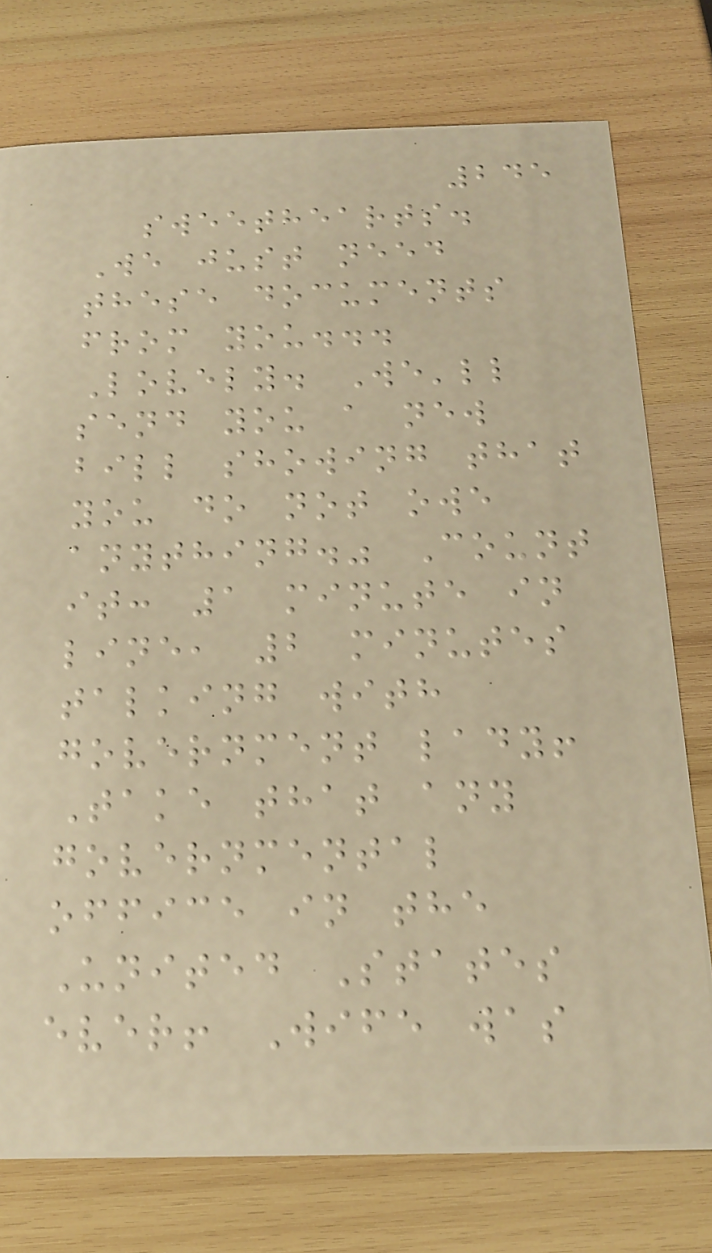245
sweethearts.
We just need
these documents
from you...
Lovely. We'll
send you a new
bill showing that
you do not owe
anything." Count
it: 1 minute in
line, 2 minutes
talking with
government lady!
Take that any
governmental
office in the
United States
ever! Wife was
